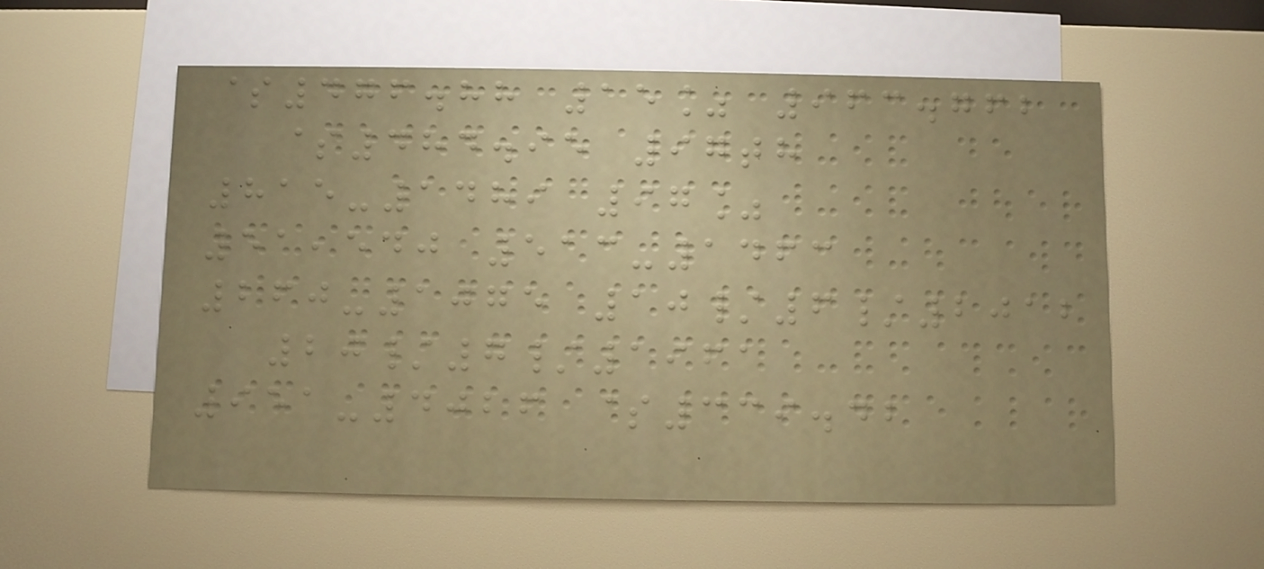$476.88 15% 963.762
$484.95 97th
815-1489 97%
51,540 513-1463
260-1075 10/6/2012
20/7/1961
951-4026 $339.42
